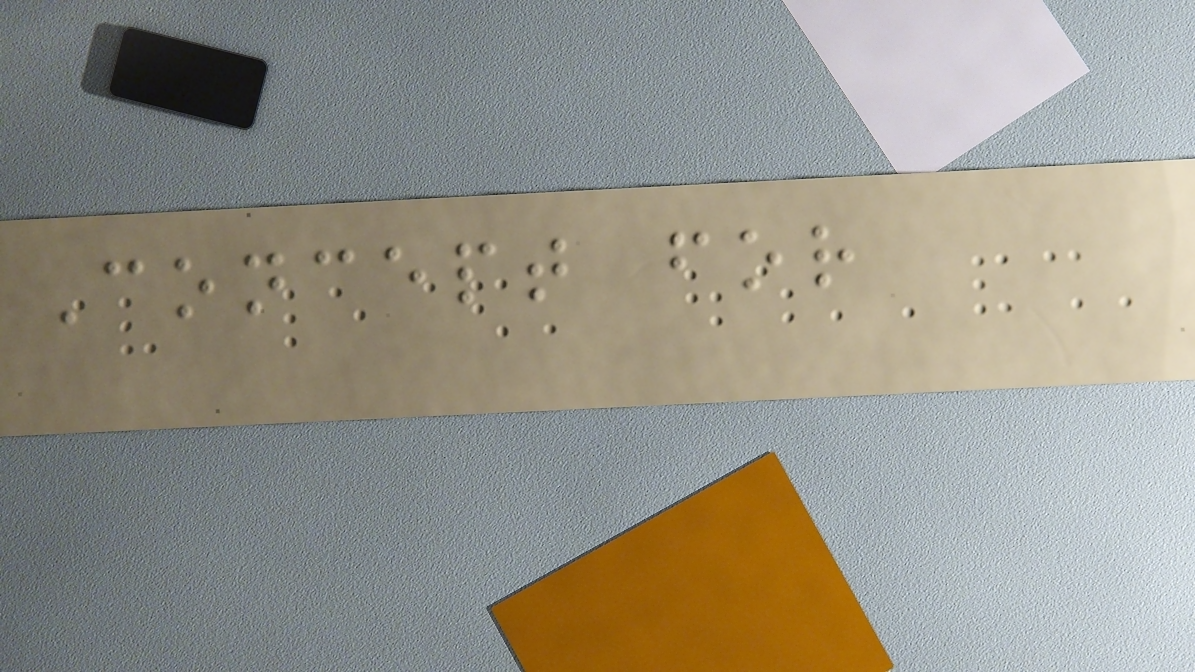Concept for
